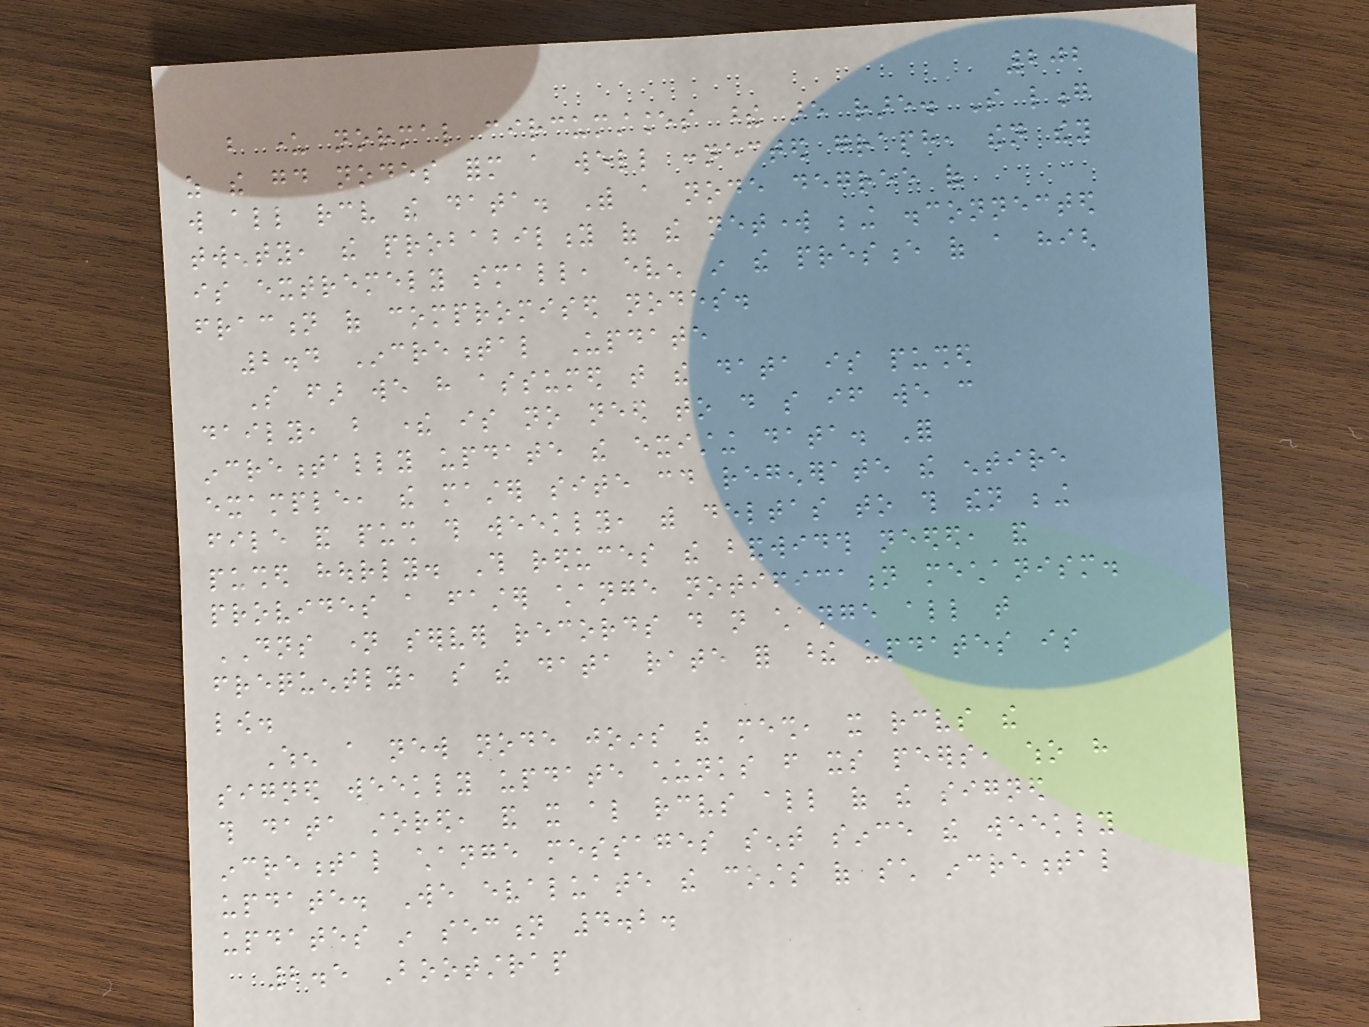202
but under normal circumstances these are rare. So long
as the good nodes form a well connected graph, then they
will all receive the data. With a node degree of
twenty, the probability of the network being disconnected
is extremely small, even in the presence of a high
fraction of compromised nodes.
2.4 Incremental Update
So far we have assumed that the data is pushed
daily, but there is no need to do so if we can
incrementally update the existing data. For
example, the master site could regenerate the entire
file and push this weekly, with deltas to this then being
pushed hourly. This reduces the bandwidth needed, and
provides a faster change notification mechanism.
DNS name server records do not change all that
frequently, so the data rate for these updates is
low.
When a new node joins the mesh, it receives the
signed weekly update chunks from its peers, who have
this data stored, and it also receives all of the signed
incremental change messages sent since the weekly
update. We evaluate the costs of such incremental
updates in section 4.2.
2.5 Bootstrap
